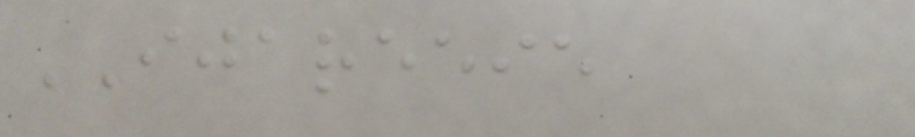IJAREEIE
